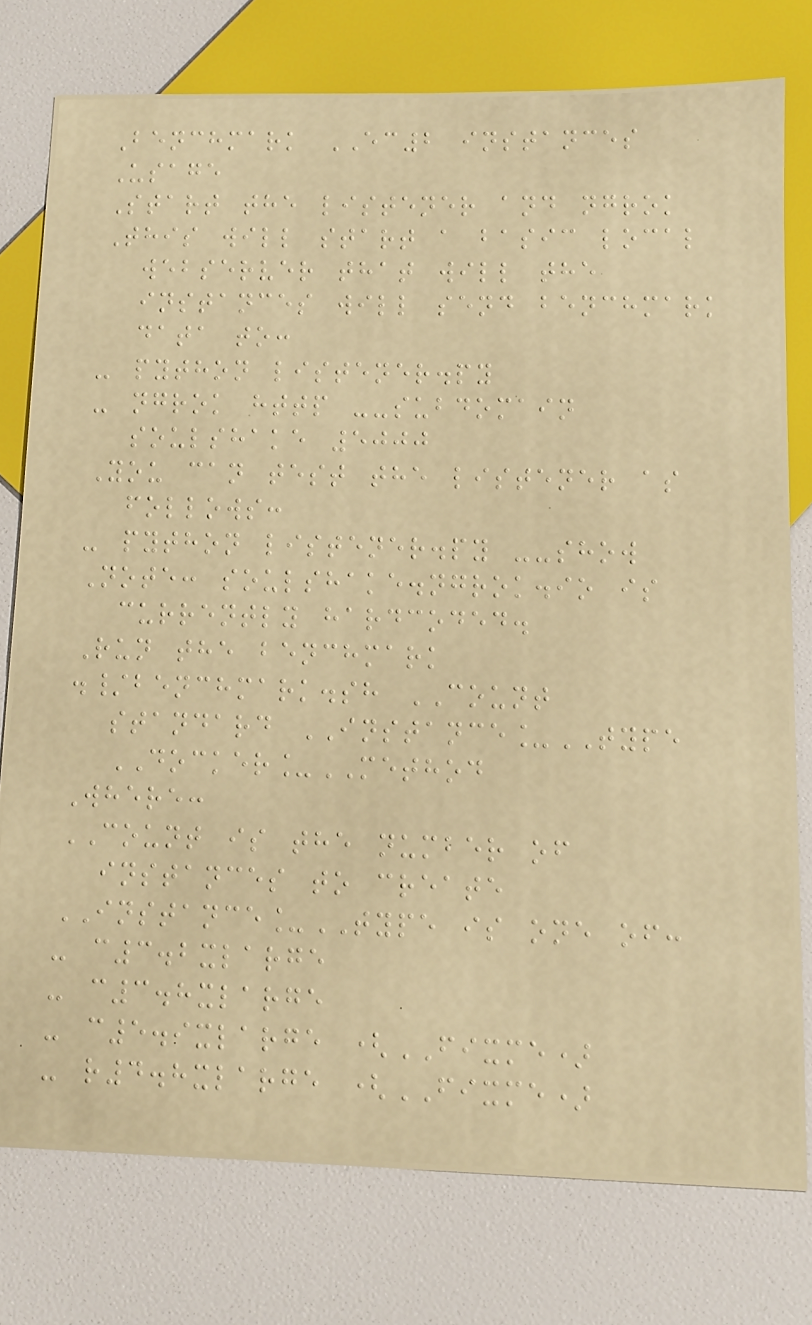Benchmark EC2 instances
Usage
Start the listener and ngrok
This will start a basic local
webserver that will the
instances will send benchmark
data to:
- python listener.py
- ngrok http --subdomain
soulshake 5000
You can test the listener as
follows:
- python listener.py --show
Note: soulshake.ngrok.io is
currently hardcoded.
Run the benchmark
./benchmark.sh COUNT
standard INSTANCE_TYPE
DOCKER_METHOD
Where:
COUNT is the number of
instances to create
INSTANCE_TYPE is one of:
- c3.2xlarge
- c3.8xlarge
- c5.9xlarge (FIXME)
- r4.8xlarge (FIXME)
